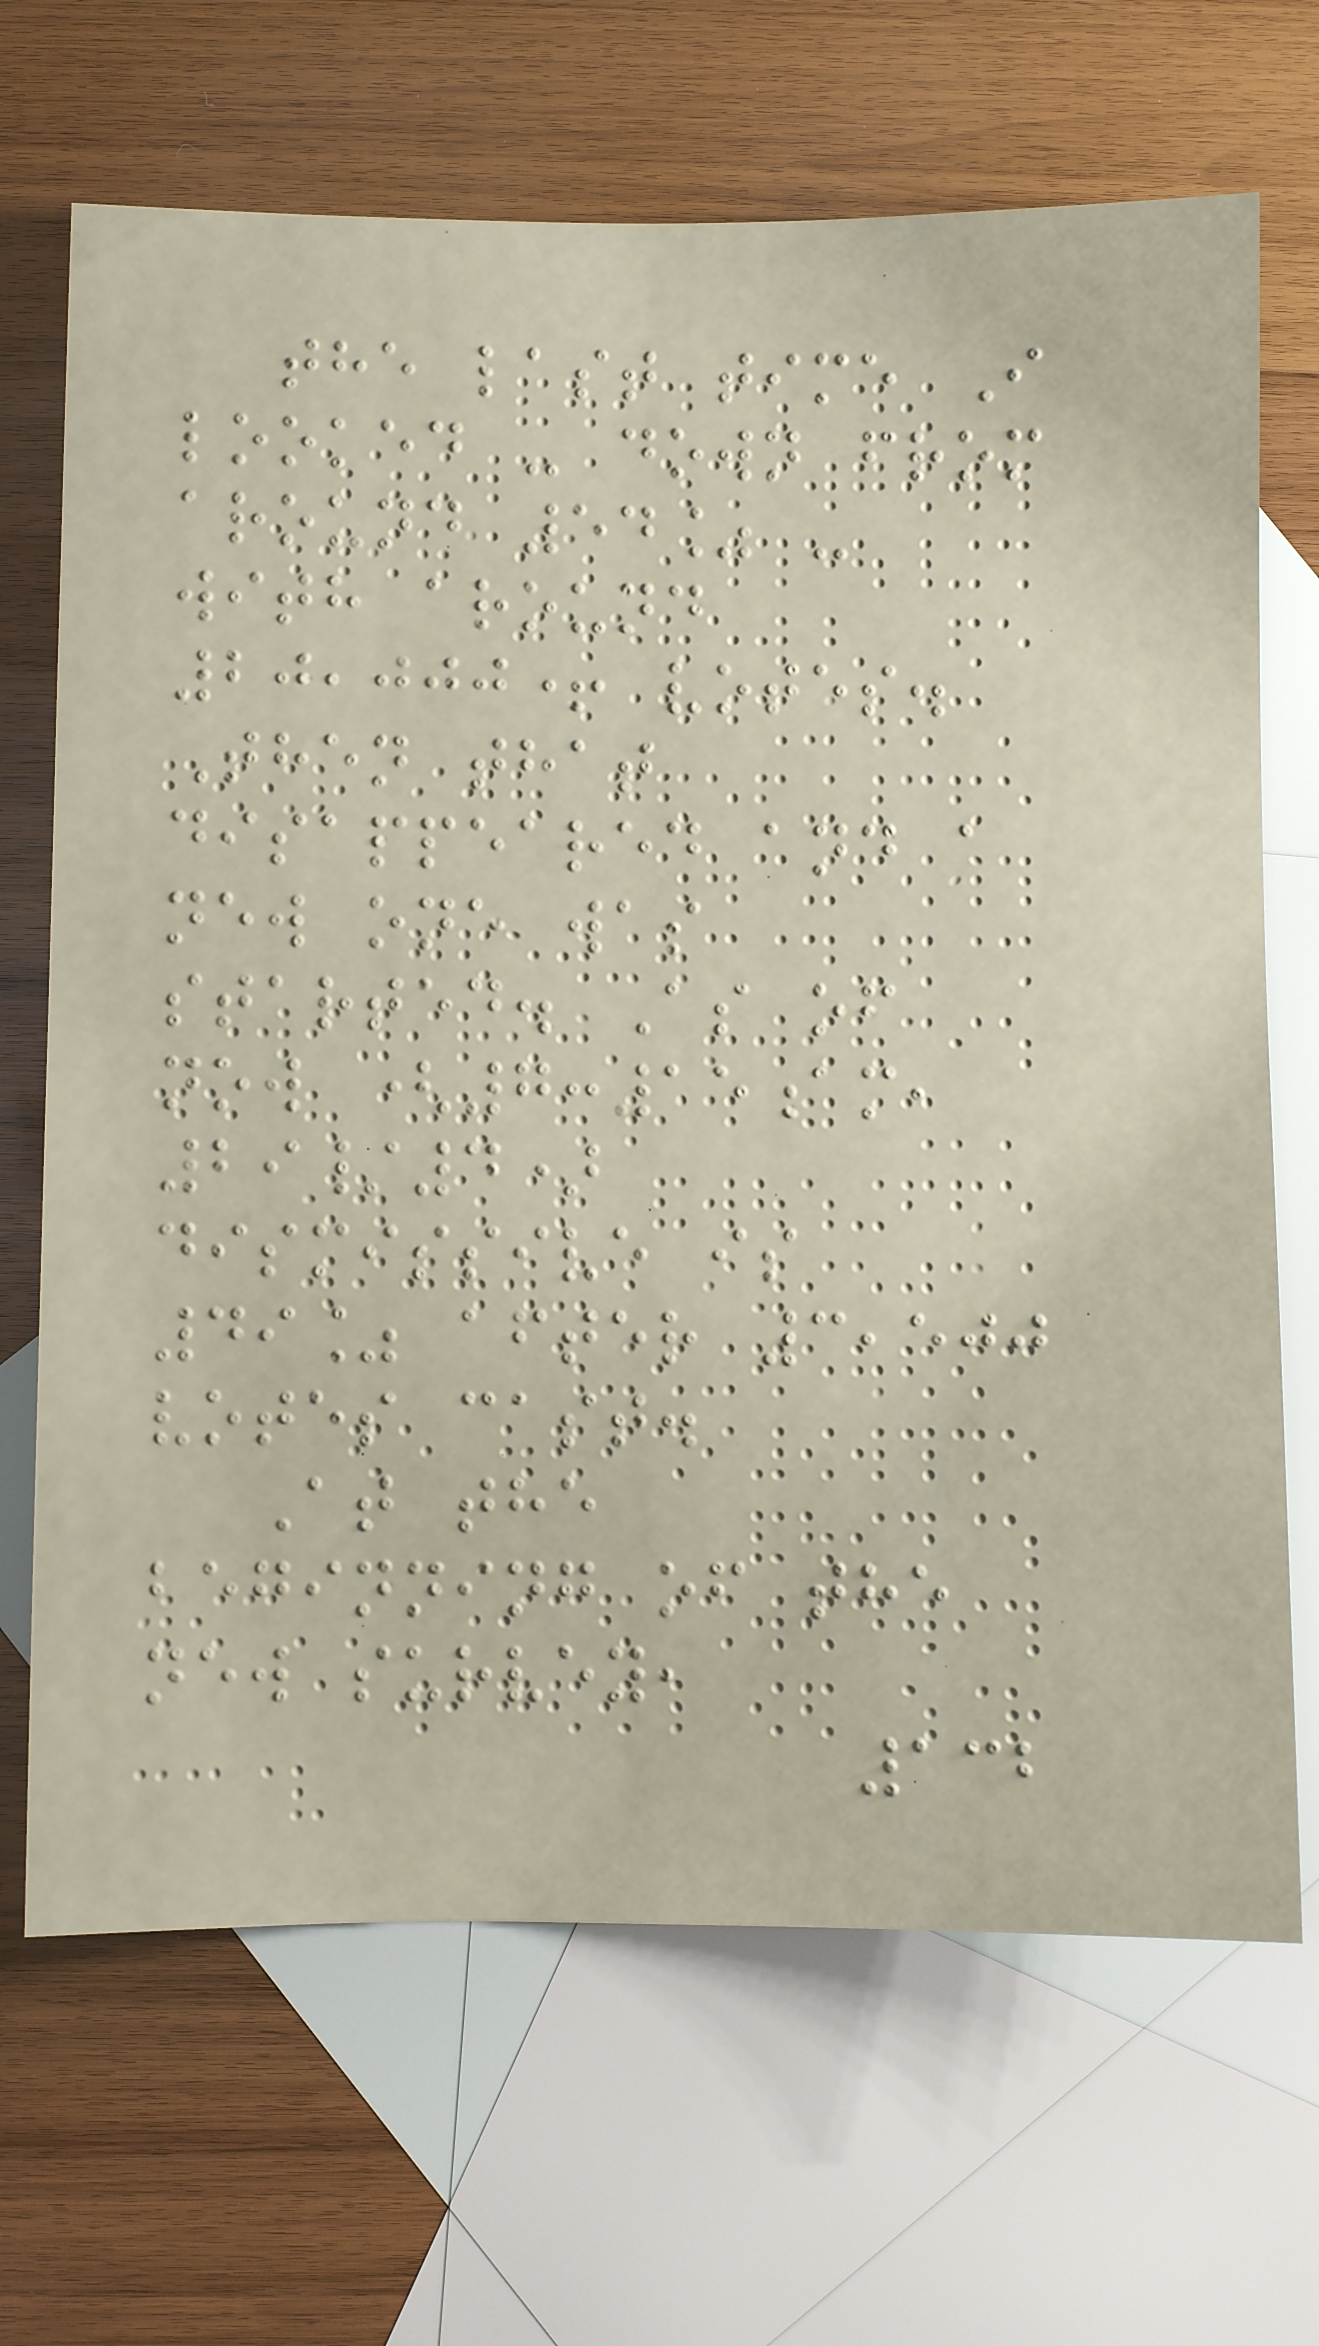the last time I
looked - down from
around 54% -
with around
20,000+ votes.
Then that
disappeared and a
new one was
started. As of
now (7:15am,
29/4)
dismissive is
49% after 3,500
votes cast.
At the
beginning of the
new survey,
132
